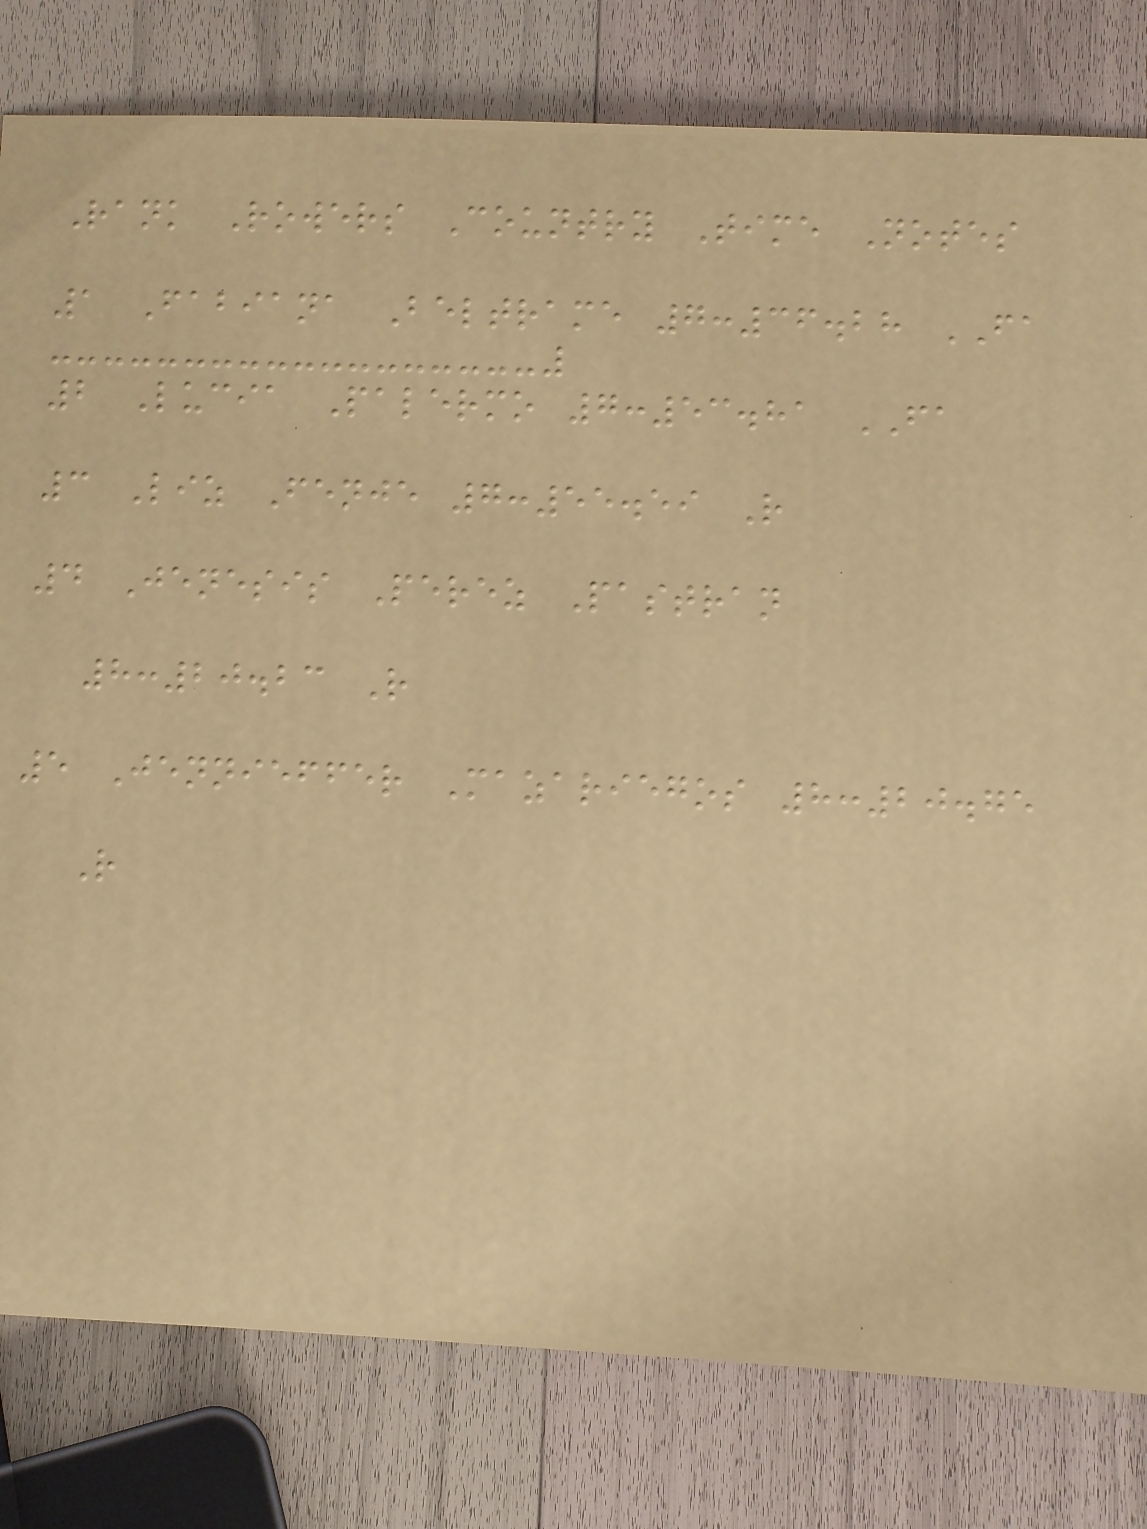Rank Rowers Country Time Notes
1 Fabiana Beltrame 7:36.28 FA
2 Lucia Palermo 7:53.81 FA
3 Liz Fenje 7:55.59 R
4 Jenesis Perez Pastran
8:20.23 R
5 Jennieffer Mazariegos 8:20.75
R
